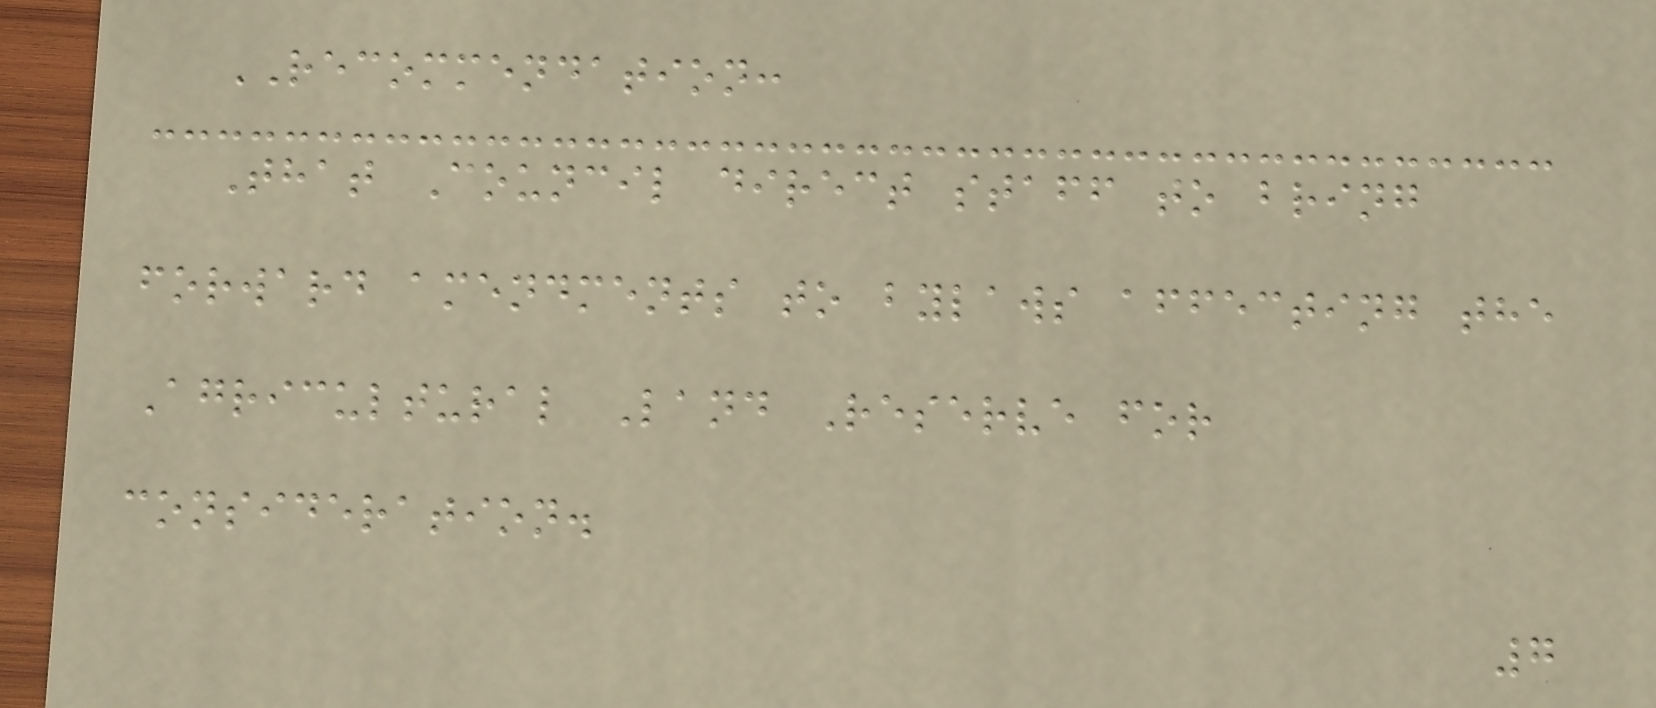RECOMMENDATION:
That Council direct staff to bring
forward amendments to bylaws affecting the
Agricultural Land Reserve for
consideration.
7
